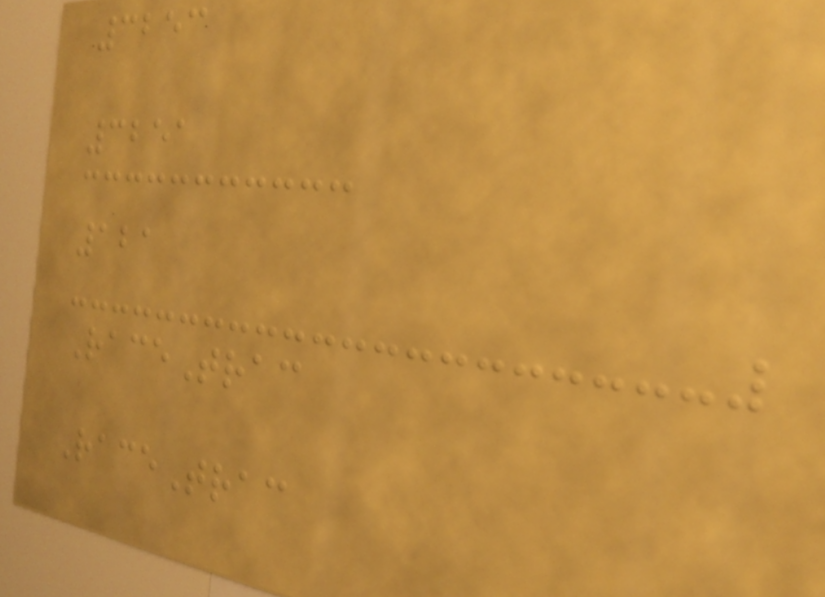3253
3251
121
RaceTrac
RaceTrac
